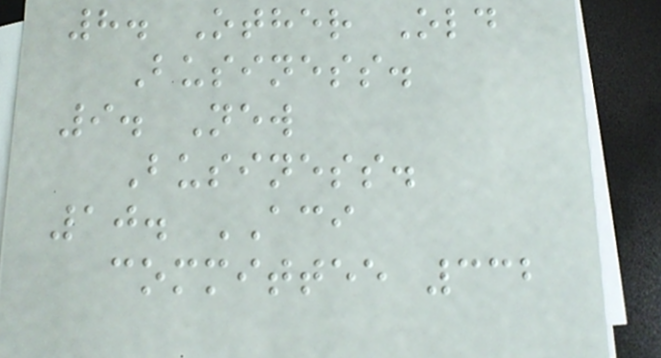8. Other Old
Business.
9. New
Business.
10. ACI
committee 332
